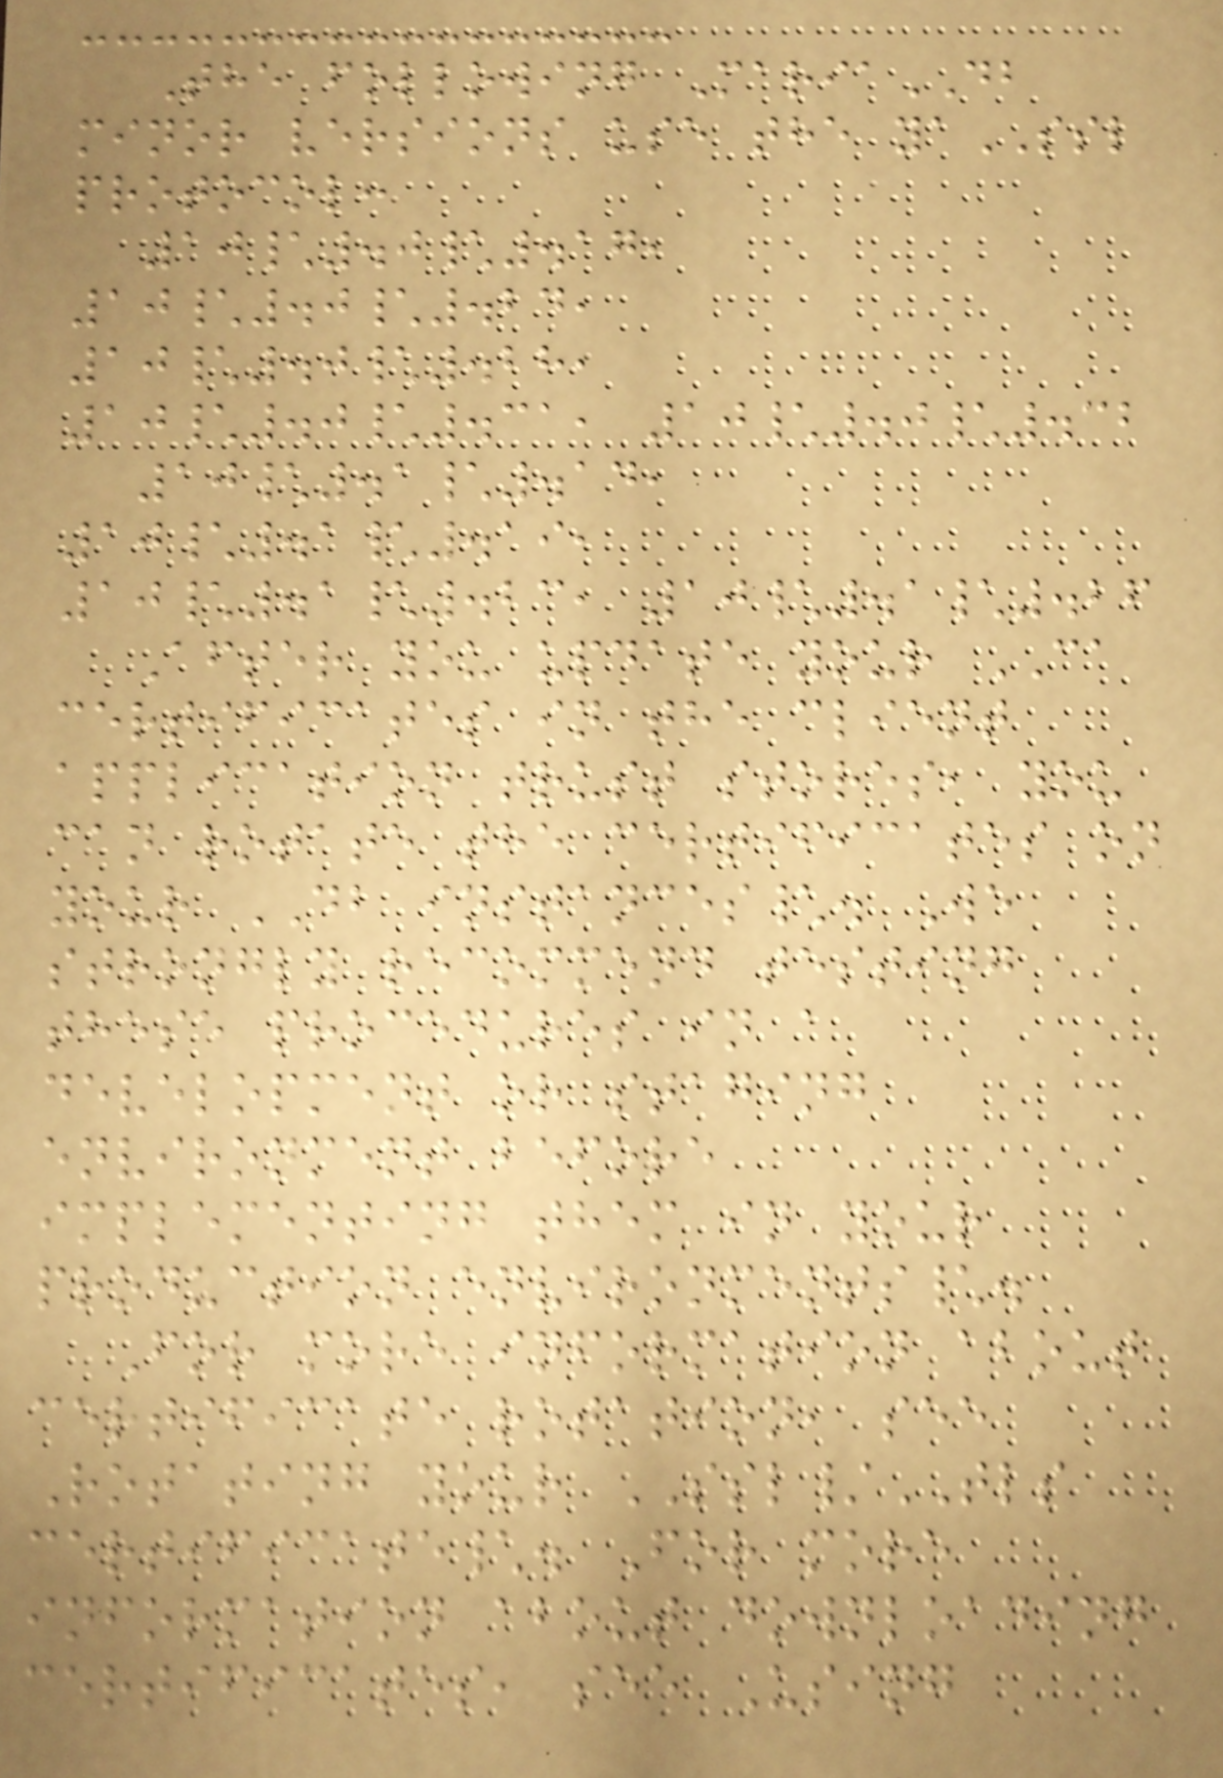The following MariaDB
minor versions use the yaSSL
protocol:
10\.0\.17,
10\.0\.24,
10\.0\.28,
10\.0\.31, 10\.0\.32
10\.1\.14,
10\.1\.19,
10\.1\.23, 10\.1\.26
After you update your CA
certificates in the client
application trust stores, you
can rotate the certificates on
your DB instances\. We
strongly recommend testing
these procedures in a
development or staging
environment before
implementing them in your
production environments\.
For more information about
certificate rotation, see
Rotating your SSL/TLS
certificate\. For more
information about downloading
certificates, see Using
